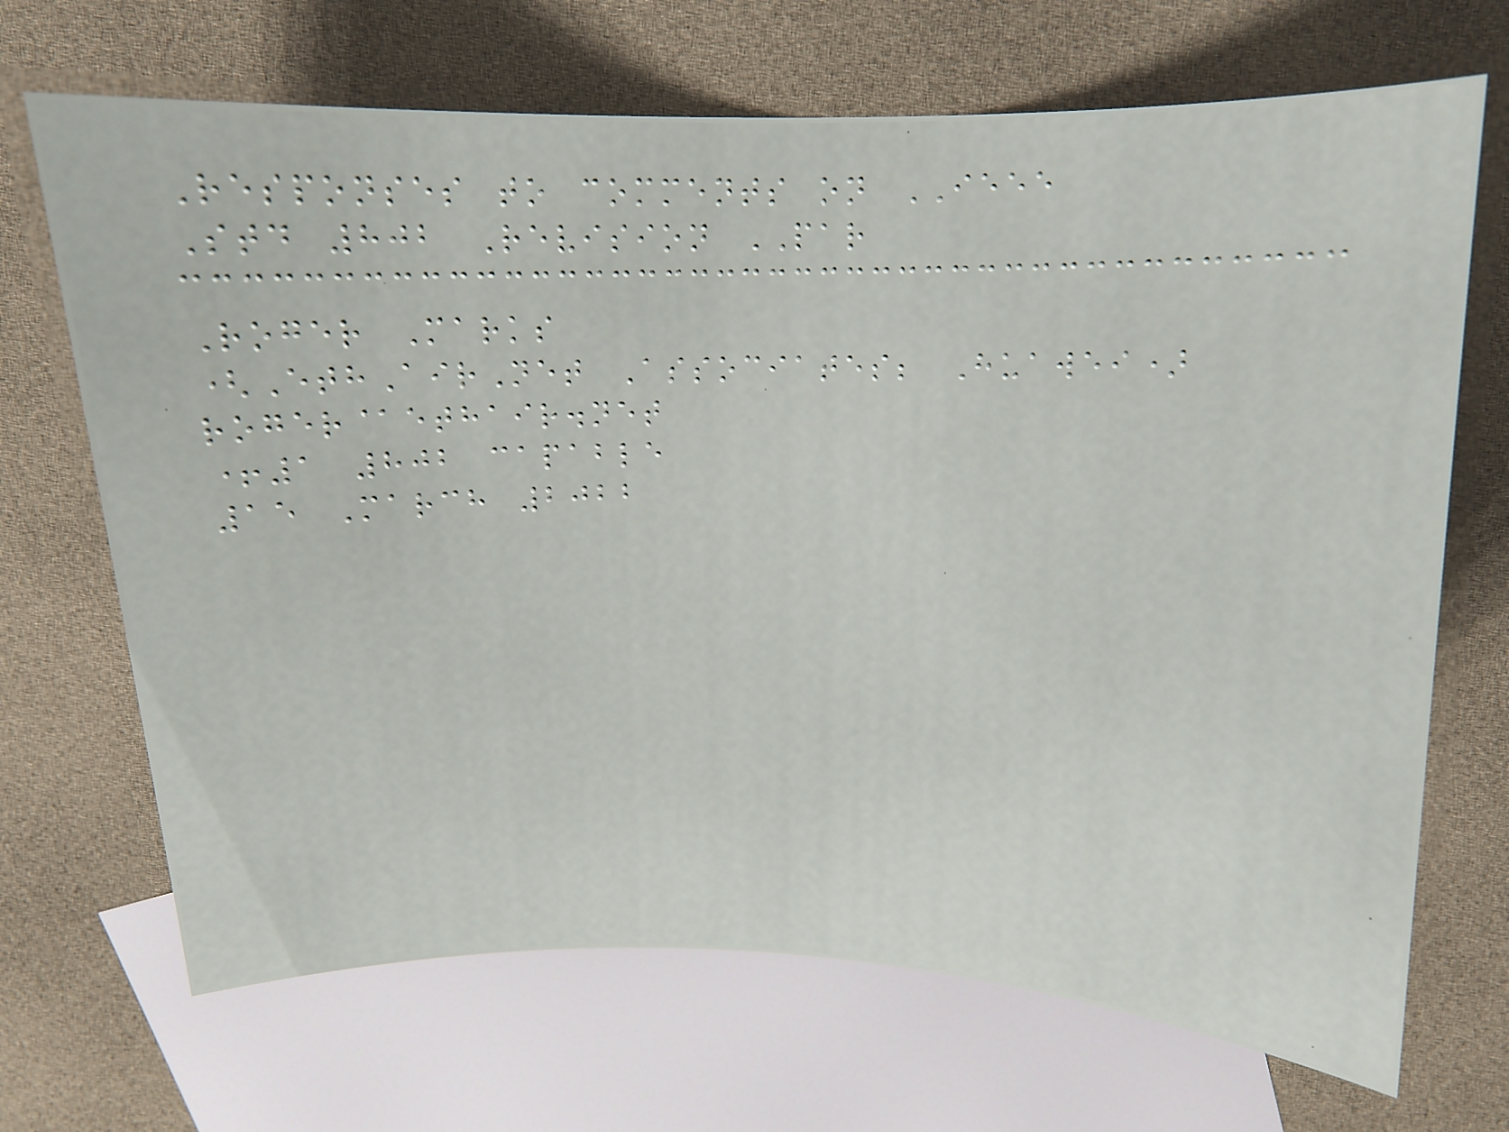Responses to comments on IEEE
Std 802 Revision PAR
Roger Marks
(EthAirNet Associates; Huawei)
roger@ethair.net
+1 802 capable
15 March 2022
